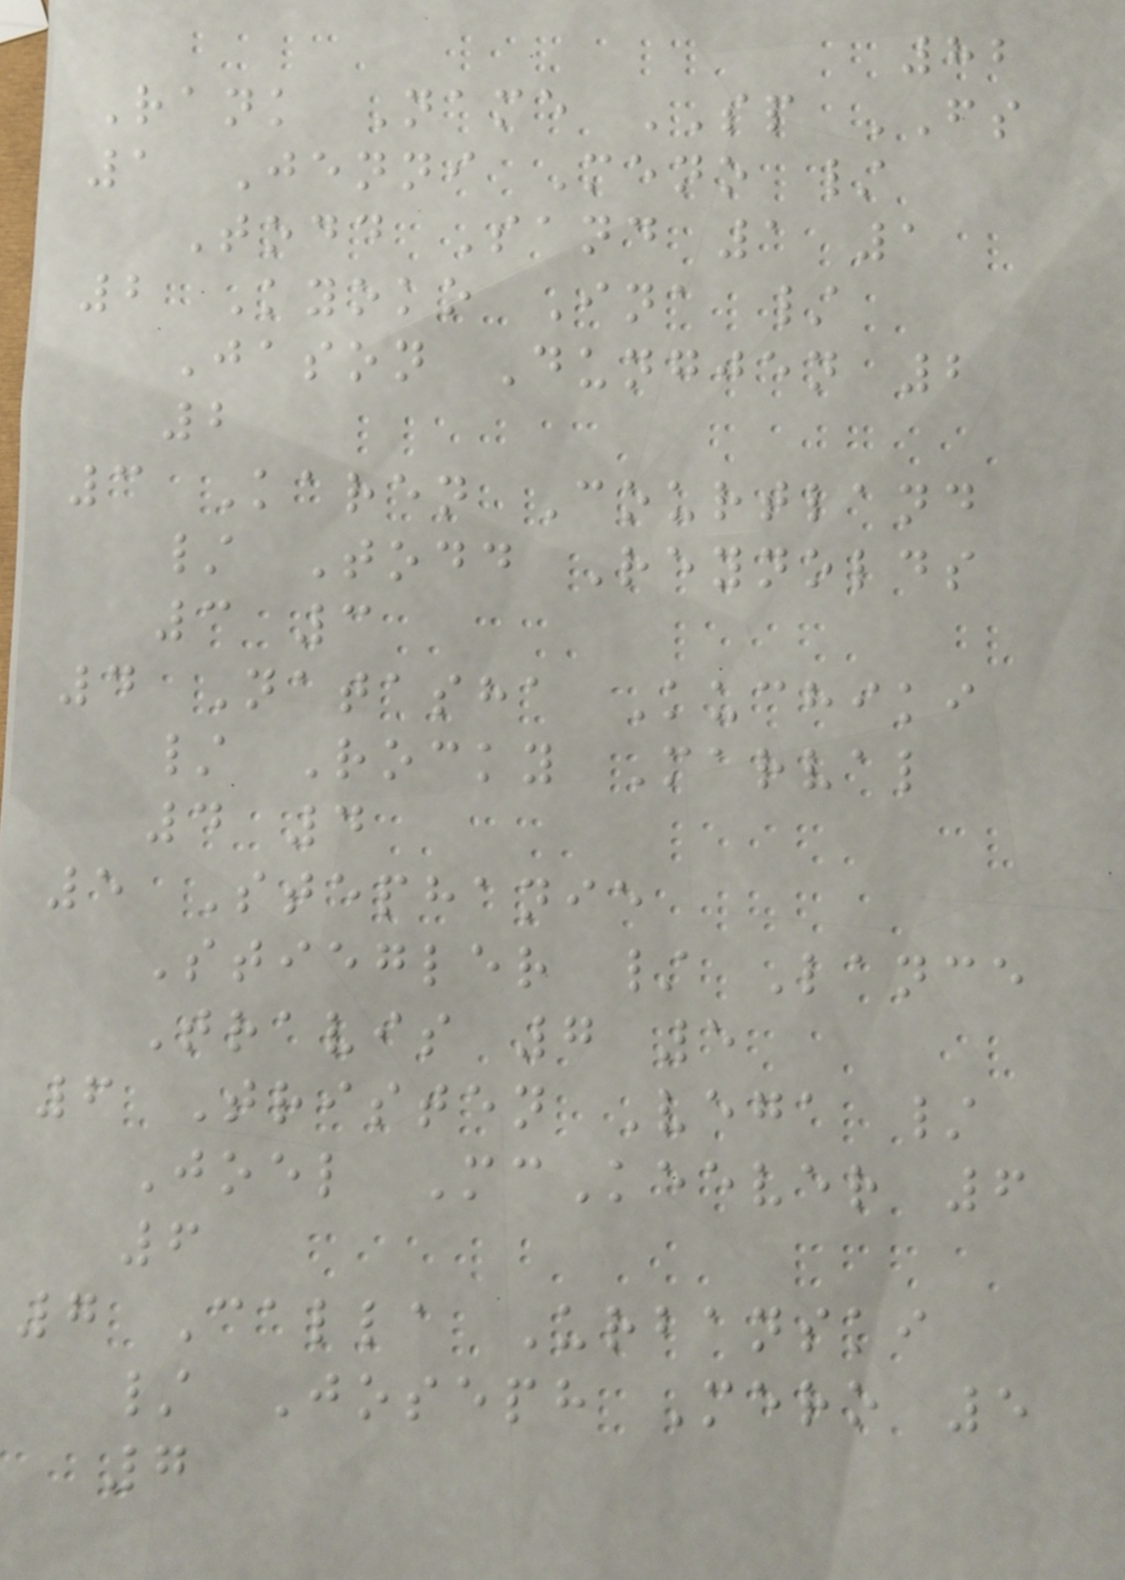82
Rank Name SP FS
1 Jenni Meno /
Todd Sand 1 1
2 Kyoko Ina /
Jason Dungjen 2
2
3 Karen Courtland
/ Todd Reynolds
3 3
4 Natasha Kuchiki
/ Rocky Marval
4 4
5 Stephanie
Stiegler / Lance
Travis 7 5
6 Tristen Vega /
Joel McKeever 6
6
7 Calla Urbanski
/ Joseph Mero 5
7
